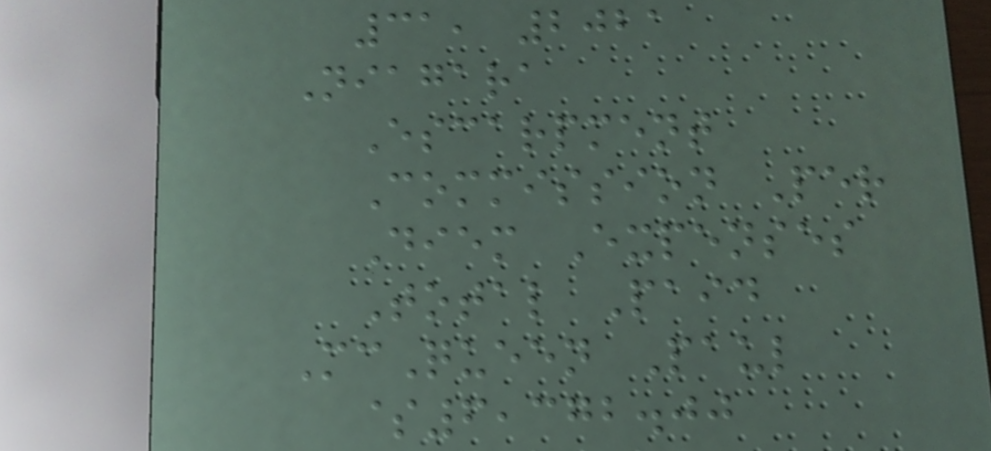31, 2021
Niagara
Escarpment
Commission Per
Diem Expenses
Total Paid
McQueen Paul
$6,372.00
